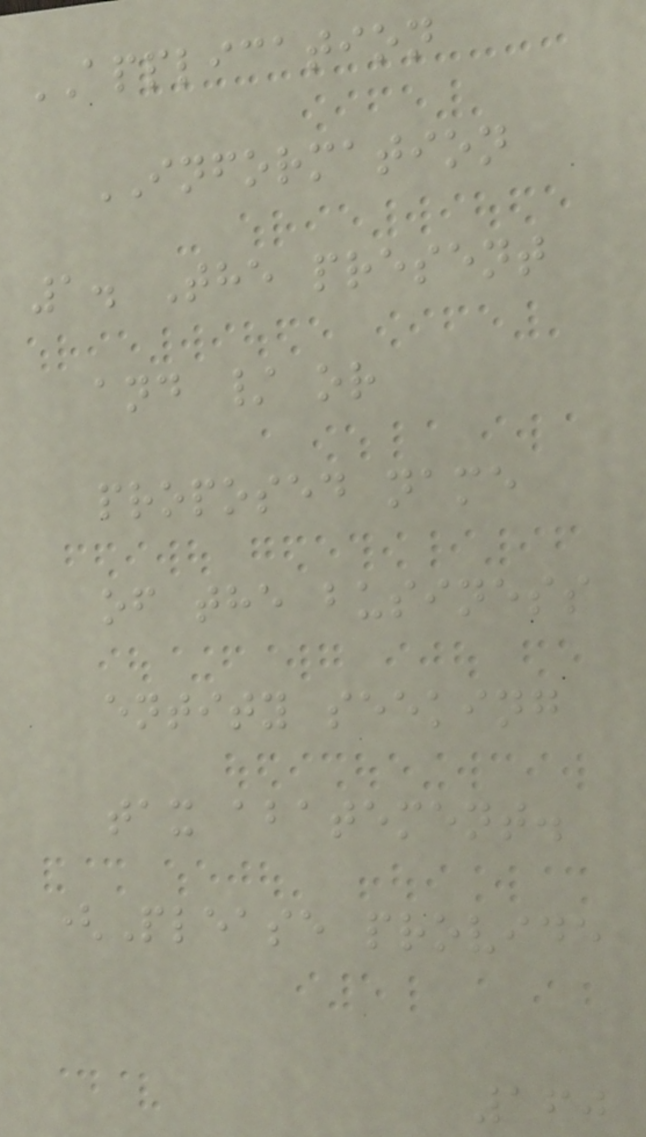APPLICATION
INFORMATION
1. The present
and / or
proposed name
of the business
entity seeking
tax abatement.
(Please provide
160
